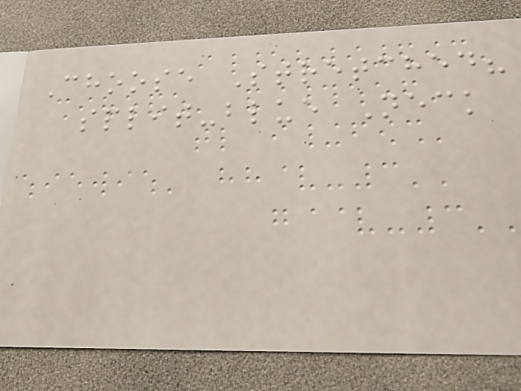Choose Stretched?
split-blue Neck
